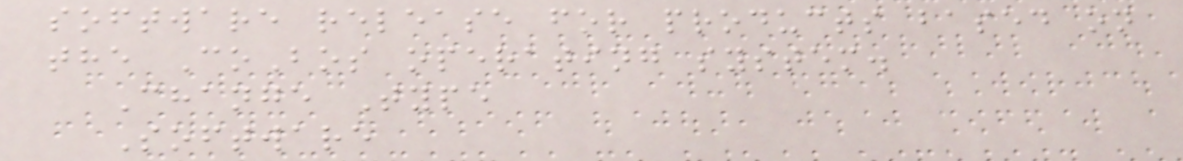software release for products based on
the CoBos operating system.
Change Type
Software
